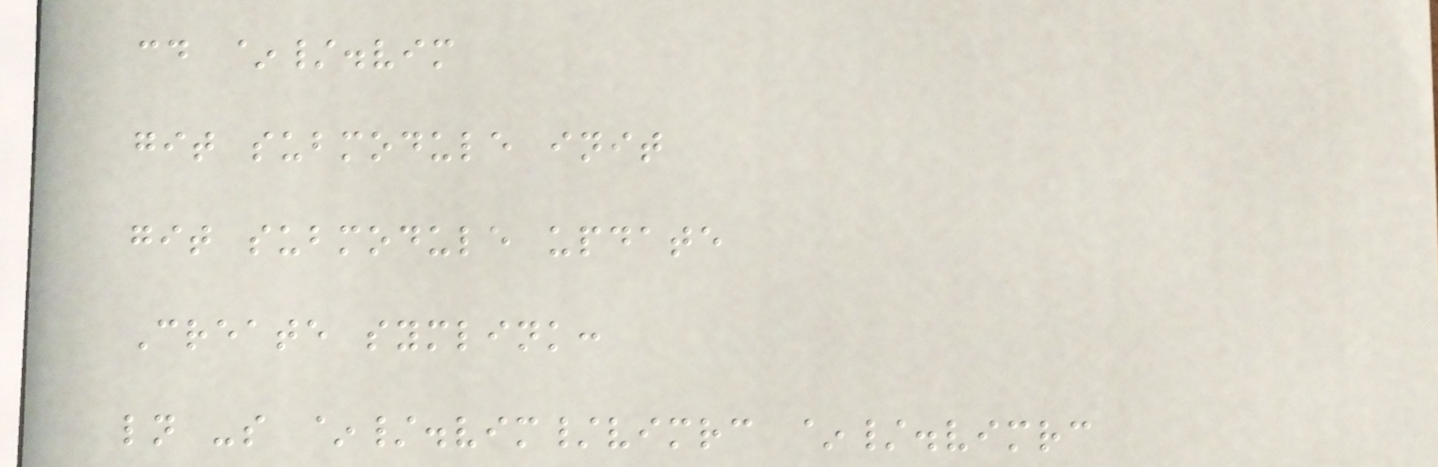cd ~/.vim
git submodule init
git submodule update
Create symlink:
ln -s ~/.vim/vimrc ~/.vimrc
